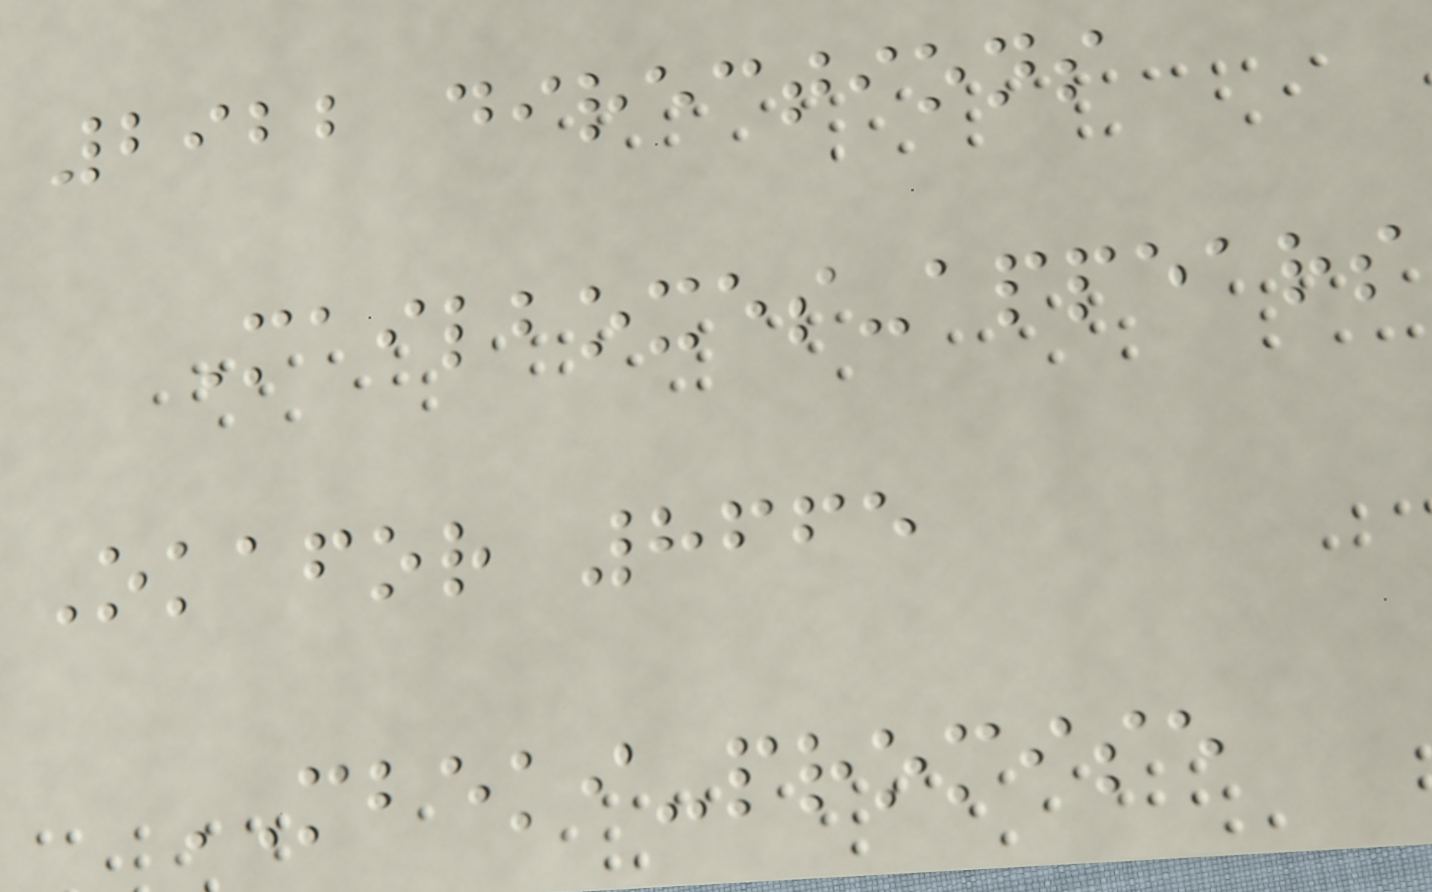2922 directions
Mailboxes-appears
Okafor 8665
MBEKI-promise
